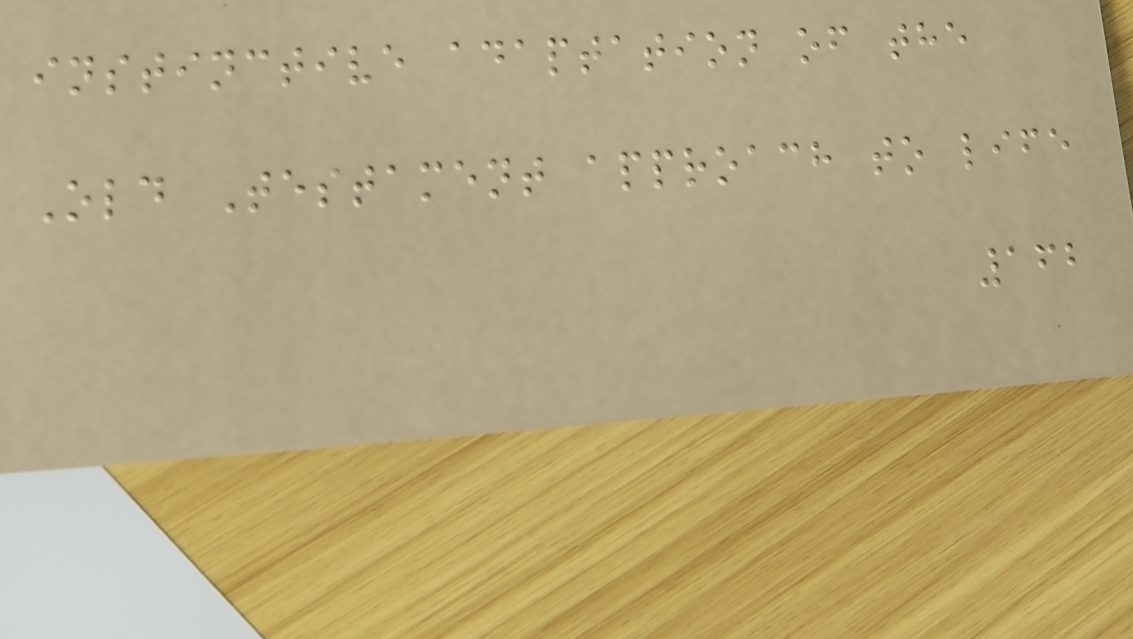instinctive adaptation of the
Old Testament approach to life
162
